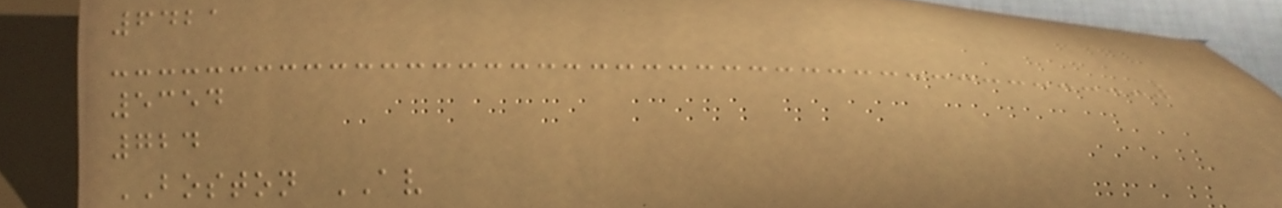6421
5354
724
BOSTON AV
